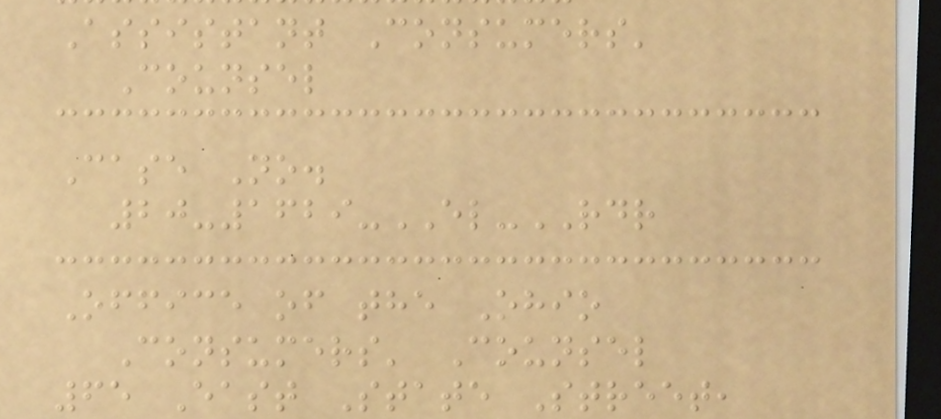Assistant Consumers'
Counsel
Case No.
20-1629-EL-RDR
Office of the Ohio
Consumers' Counsel
65 East State Street,
